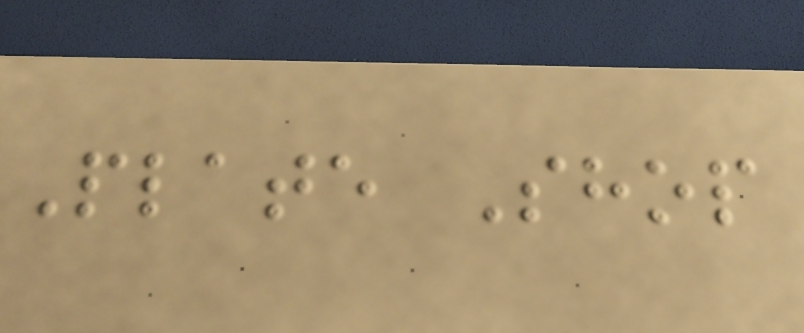Plate Shop
